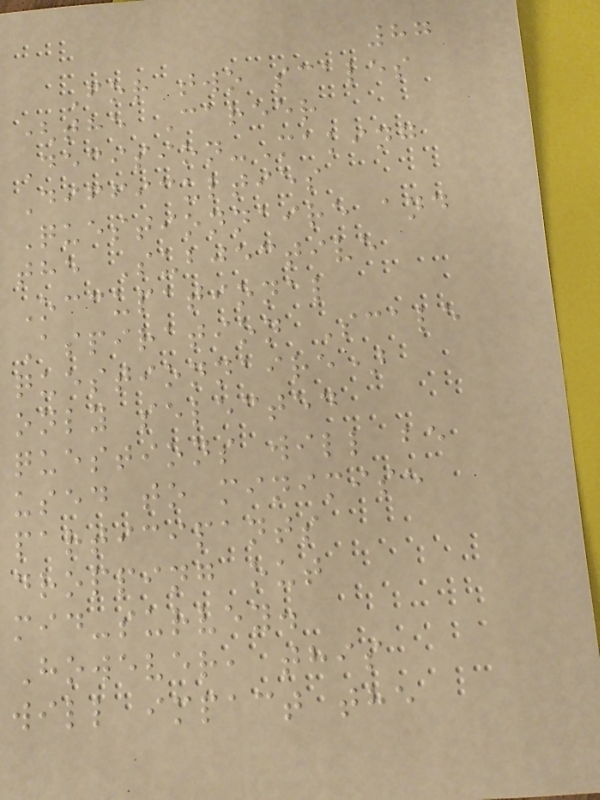87
For two scales
(the Career
Decision-Making
Difficulties
Questionnaire and
the Subjective
Occupational
Aspiration Scale
questionnaire)
only selected
questions will be
used to minimise
participants
dropping out
mid-survey.
However, this
will impact the
